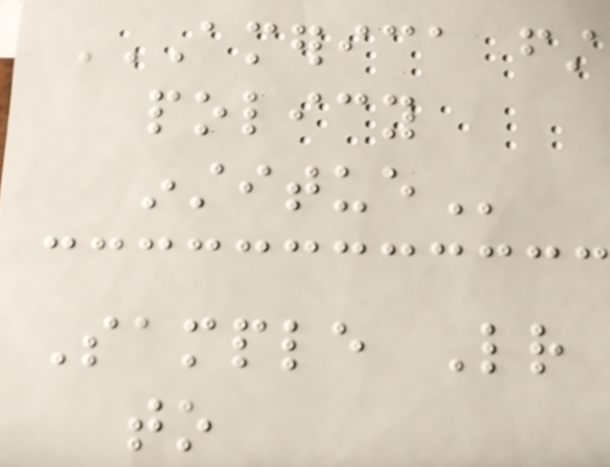AMERICA FIRST
POLICY
INSTITUE
Sample Letter
to
